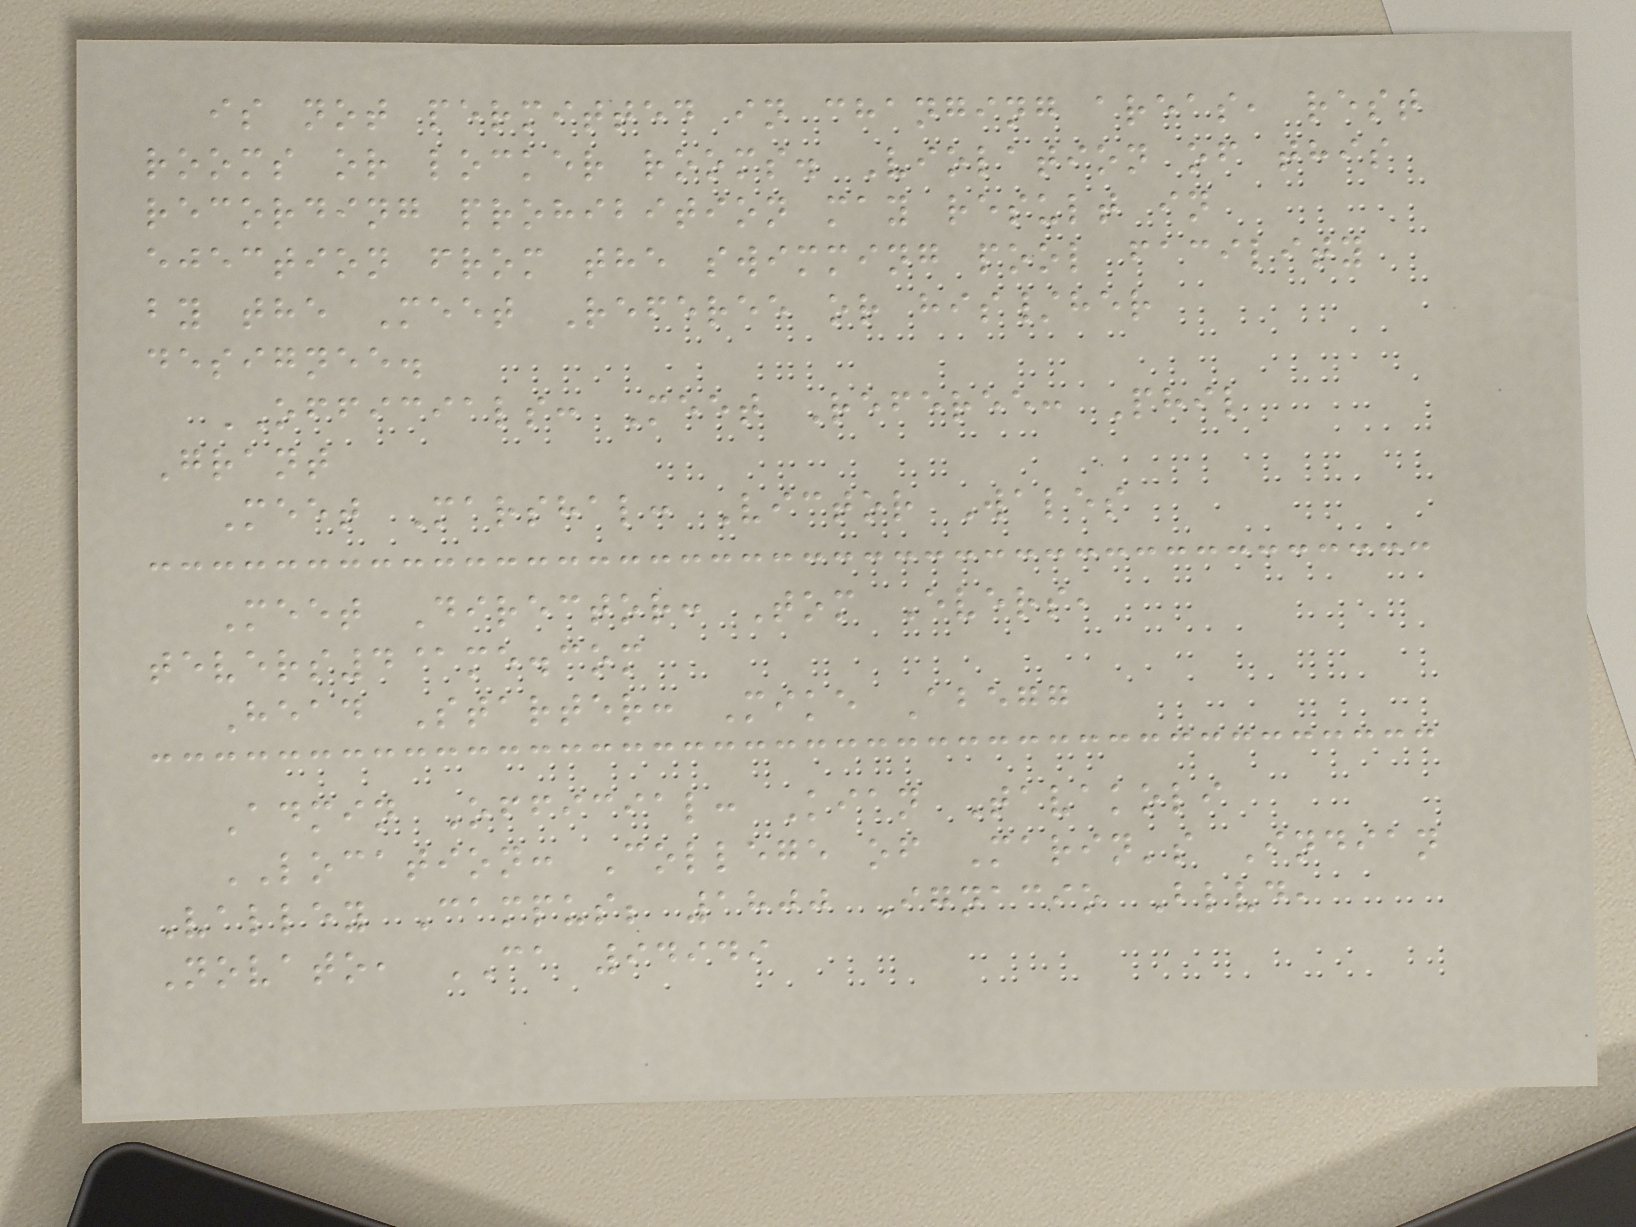is not permitted in changing areas, rest
rooms or locker rooms. Violation of this
recording prohibition may result in
ejection from the swimming pool facility
by the Meet Referee or his/her
designee.
OFFICIALS: Meet Referee: Phil
Grant
Meet Marshal: Victor Wales
Meet Director: Tom Evers,
tevers4@me.com
Head Starter: Mike Abegg
Admin Official: Kian Tavakoli
LOCATION: College of Marin's Indian
Valley Campus; 1800 Ignacio Blvd,
Novato, CA 94949
